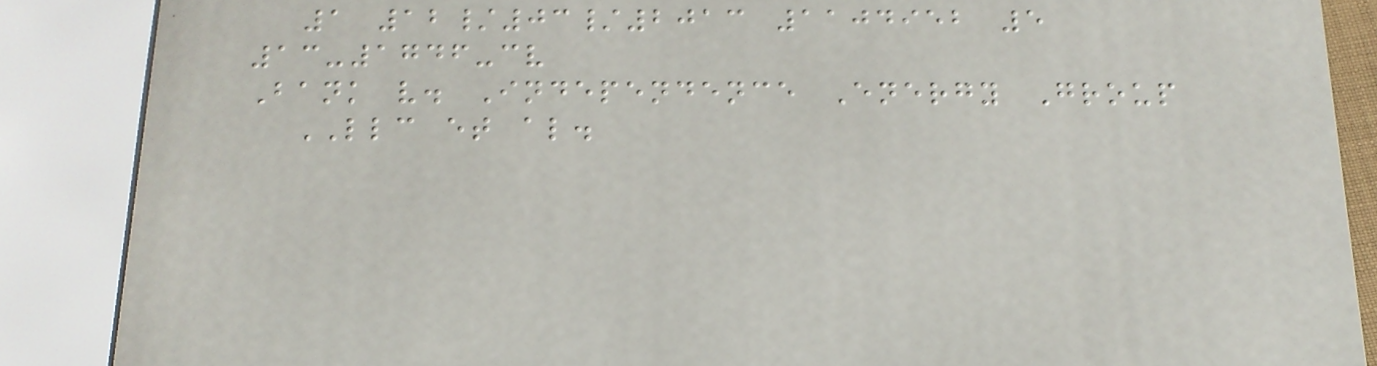1 12/03/2013 1104952 5
13-1746-cv
Bank v. Independence Energy Group
LLC et al.
